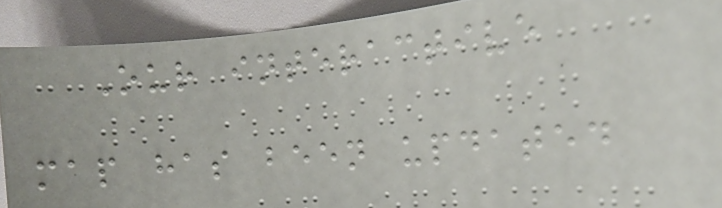Our interactive
map has been updated
